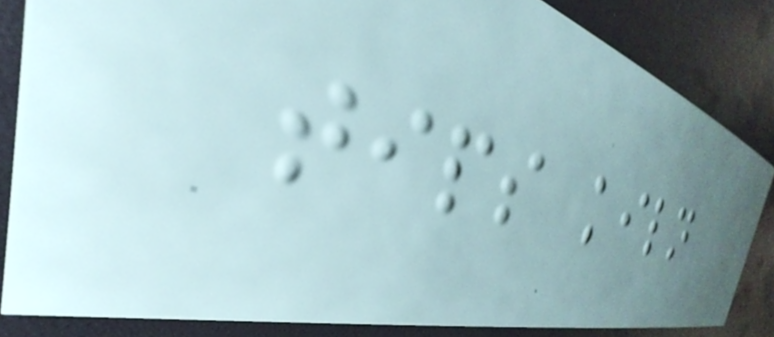tips kiln
